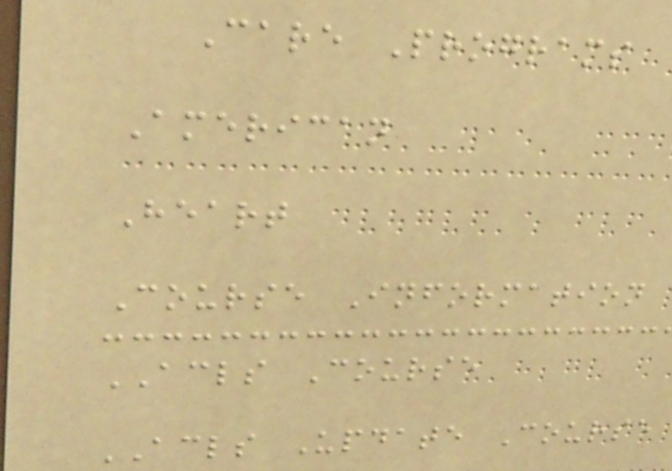Care Programs
American
Heart
Course Information
ACLS Course
ACLS Update Course
